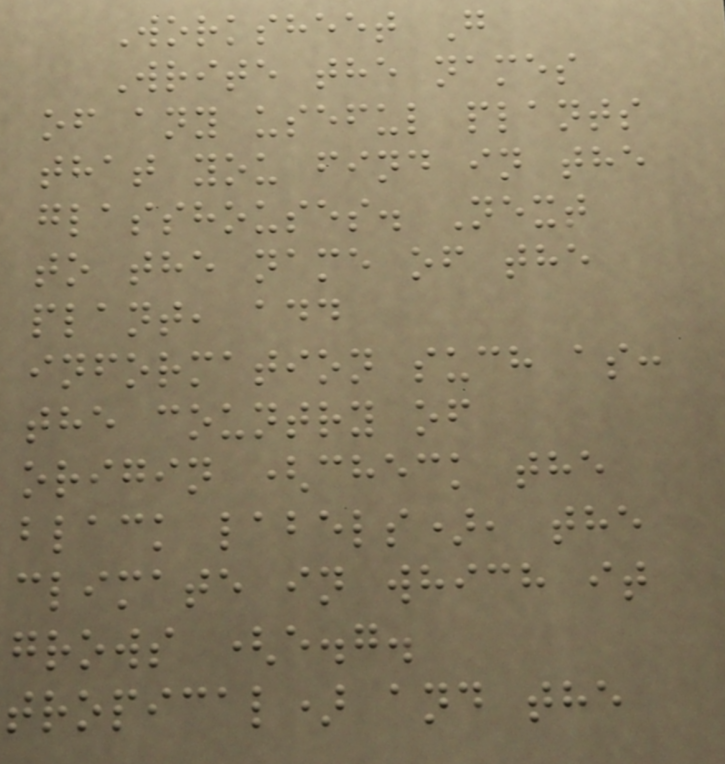Worksheet G
Write the names
of any useful plants
that you find in the
glasshouses. Next
to the name of the
plant, add
information such as:
the country of
origin (check the
black labels), the
climate in which it
grows (e.g.
tropical) and the
